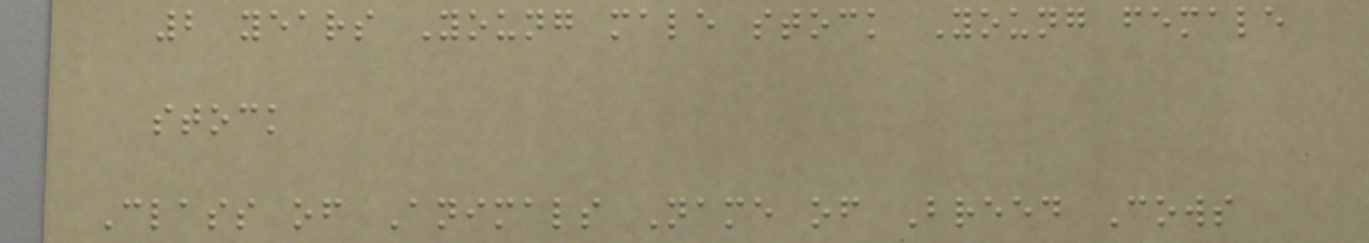2 years Young male stock Young female
stock
Class of Animals Name of Breed Cows
